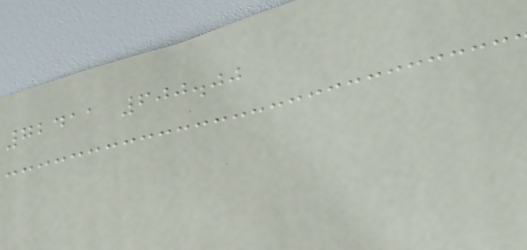72411 600.00
